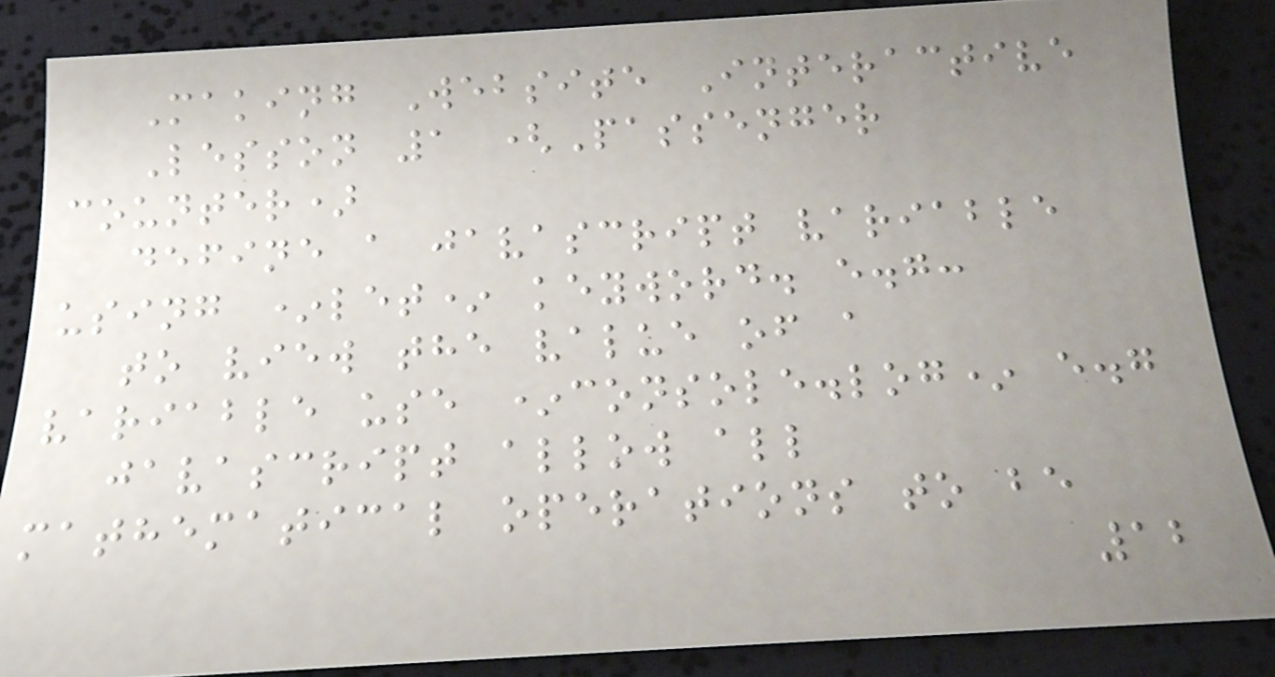Making Website Interactive
Lesson 1 (Passenger
counter)
define a javascript variable
using *let* keyword. e.g:
to view the value of a
variable use *console.log* e.g
javascript allow all
mathematical operations to be
12
